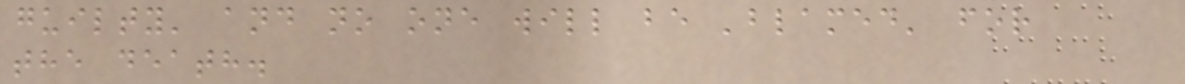guilty' and no one will be 'blamed' for
the death.
